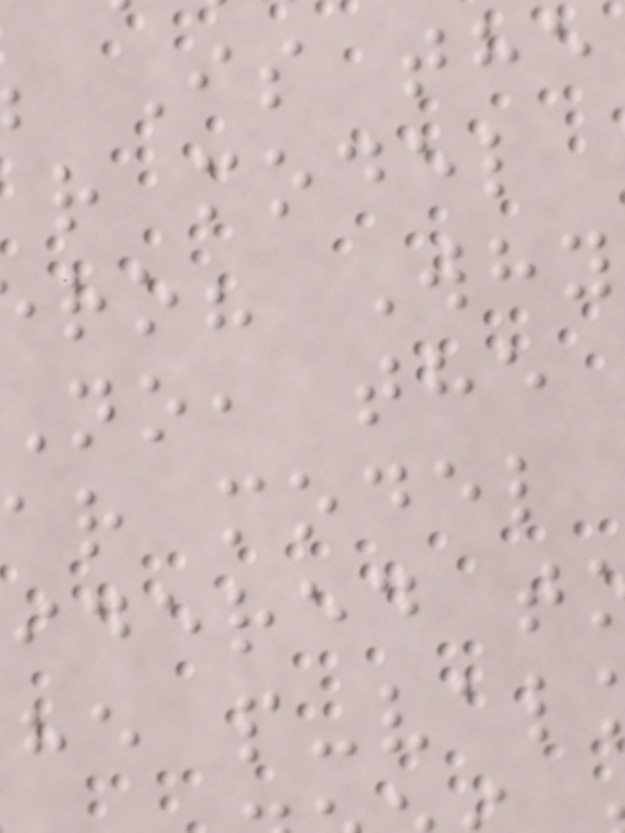Is the
r model
ro? Why
no, the
ar model
idered t
he p-val
